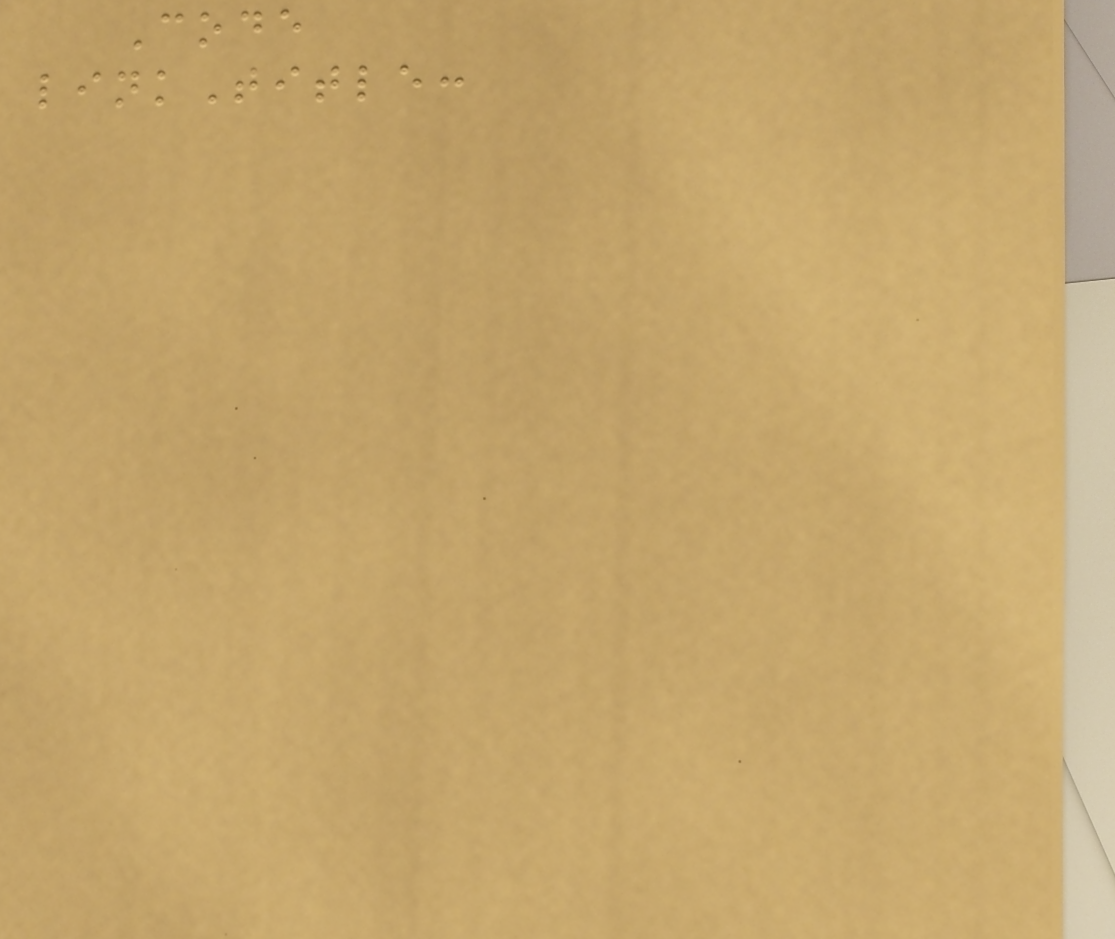Code
linkTitle:
